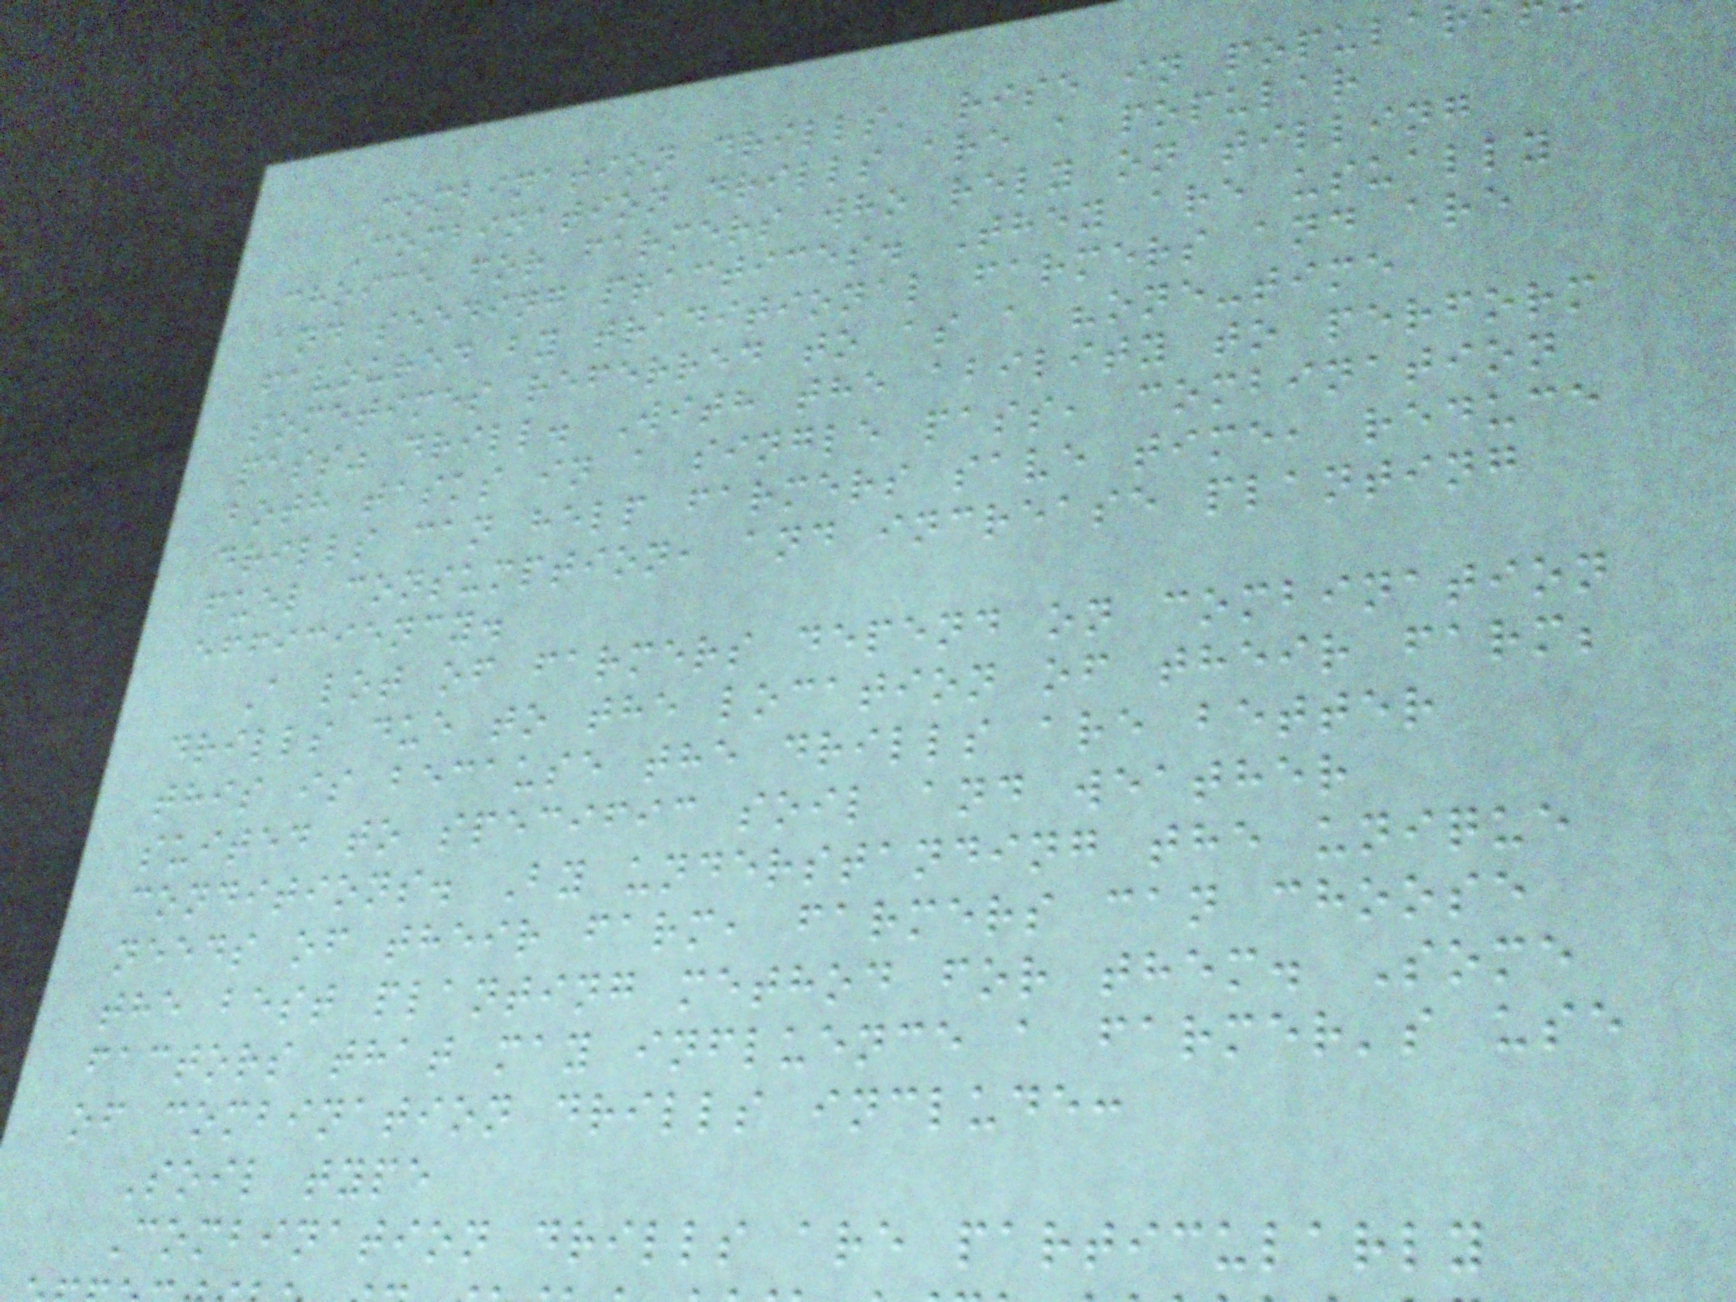Combination drills' rise in popular
Combination drills are a popular
choice for farmers who rely on tilling
and seeding practices. They are usually
favoured by traditional farmers and are
sometimes referred to as a "one-time
pass" drill. With the ability to perform
both tasks in a single pass, combination
drills can help farmers save time, reduce
fuel consumption, and increase planting
efficiency.
A lot of farmers depend on combination
drills due to the location of their farm;
this is because the drills are better
suited to specific soil and weather
conditions. By understanding the unique
needs of their farm, farmers can choose
the best planting method for them. Some
factors that may influence a farmer's use
of combination drills include:
Soil type
Combination drills are particularly
